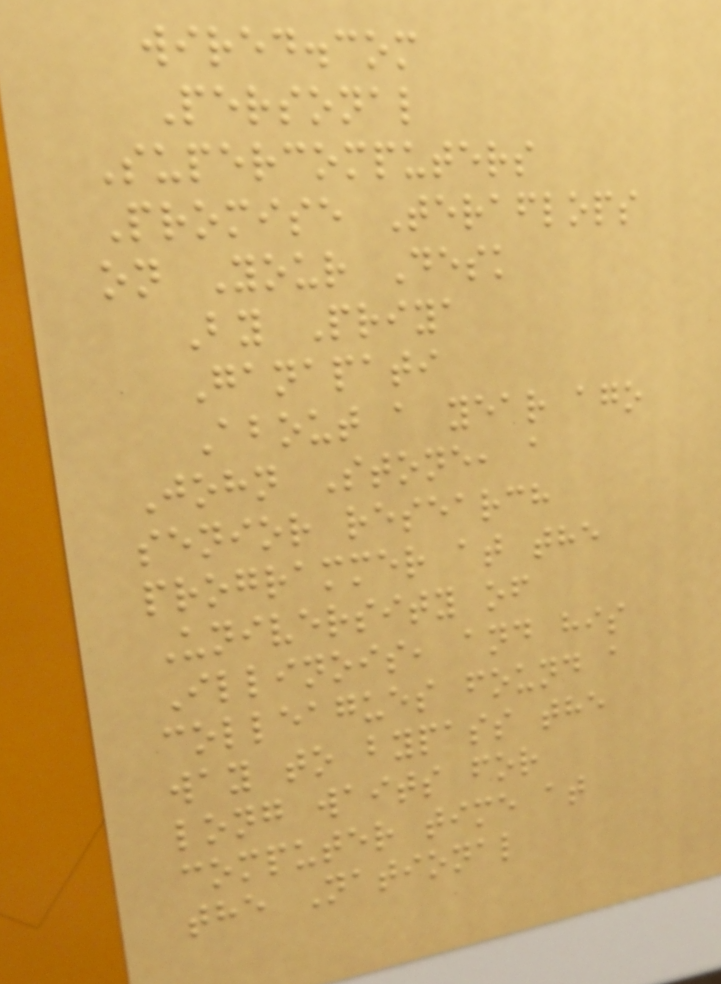wired.com
Personal
Supercomputers
Promise Teraflops
on Your Desk
By Priya
Ganapati
About a year ago
John Stone, a
senior research
programmer at the
University of
Illinois, and his
colleagues found a
way to bypass the
long waits for
computer time at
the National
